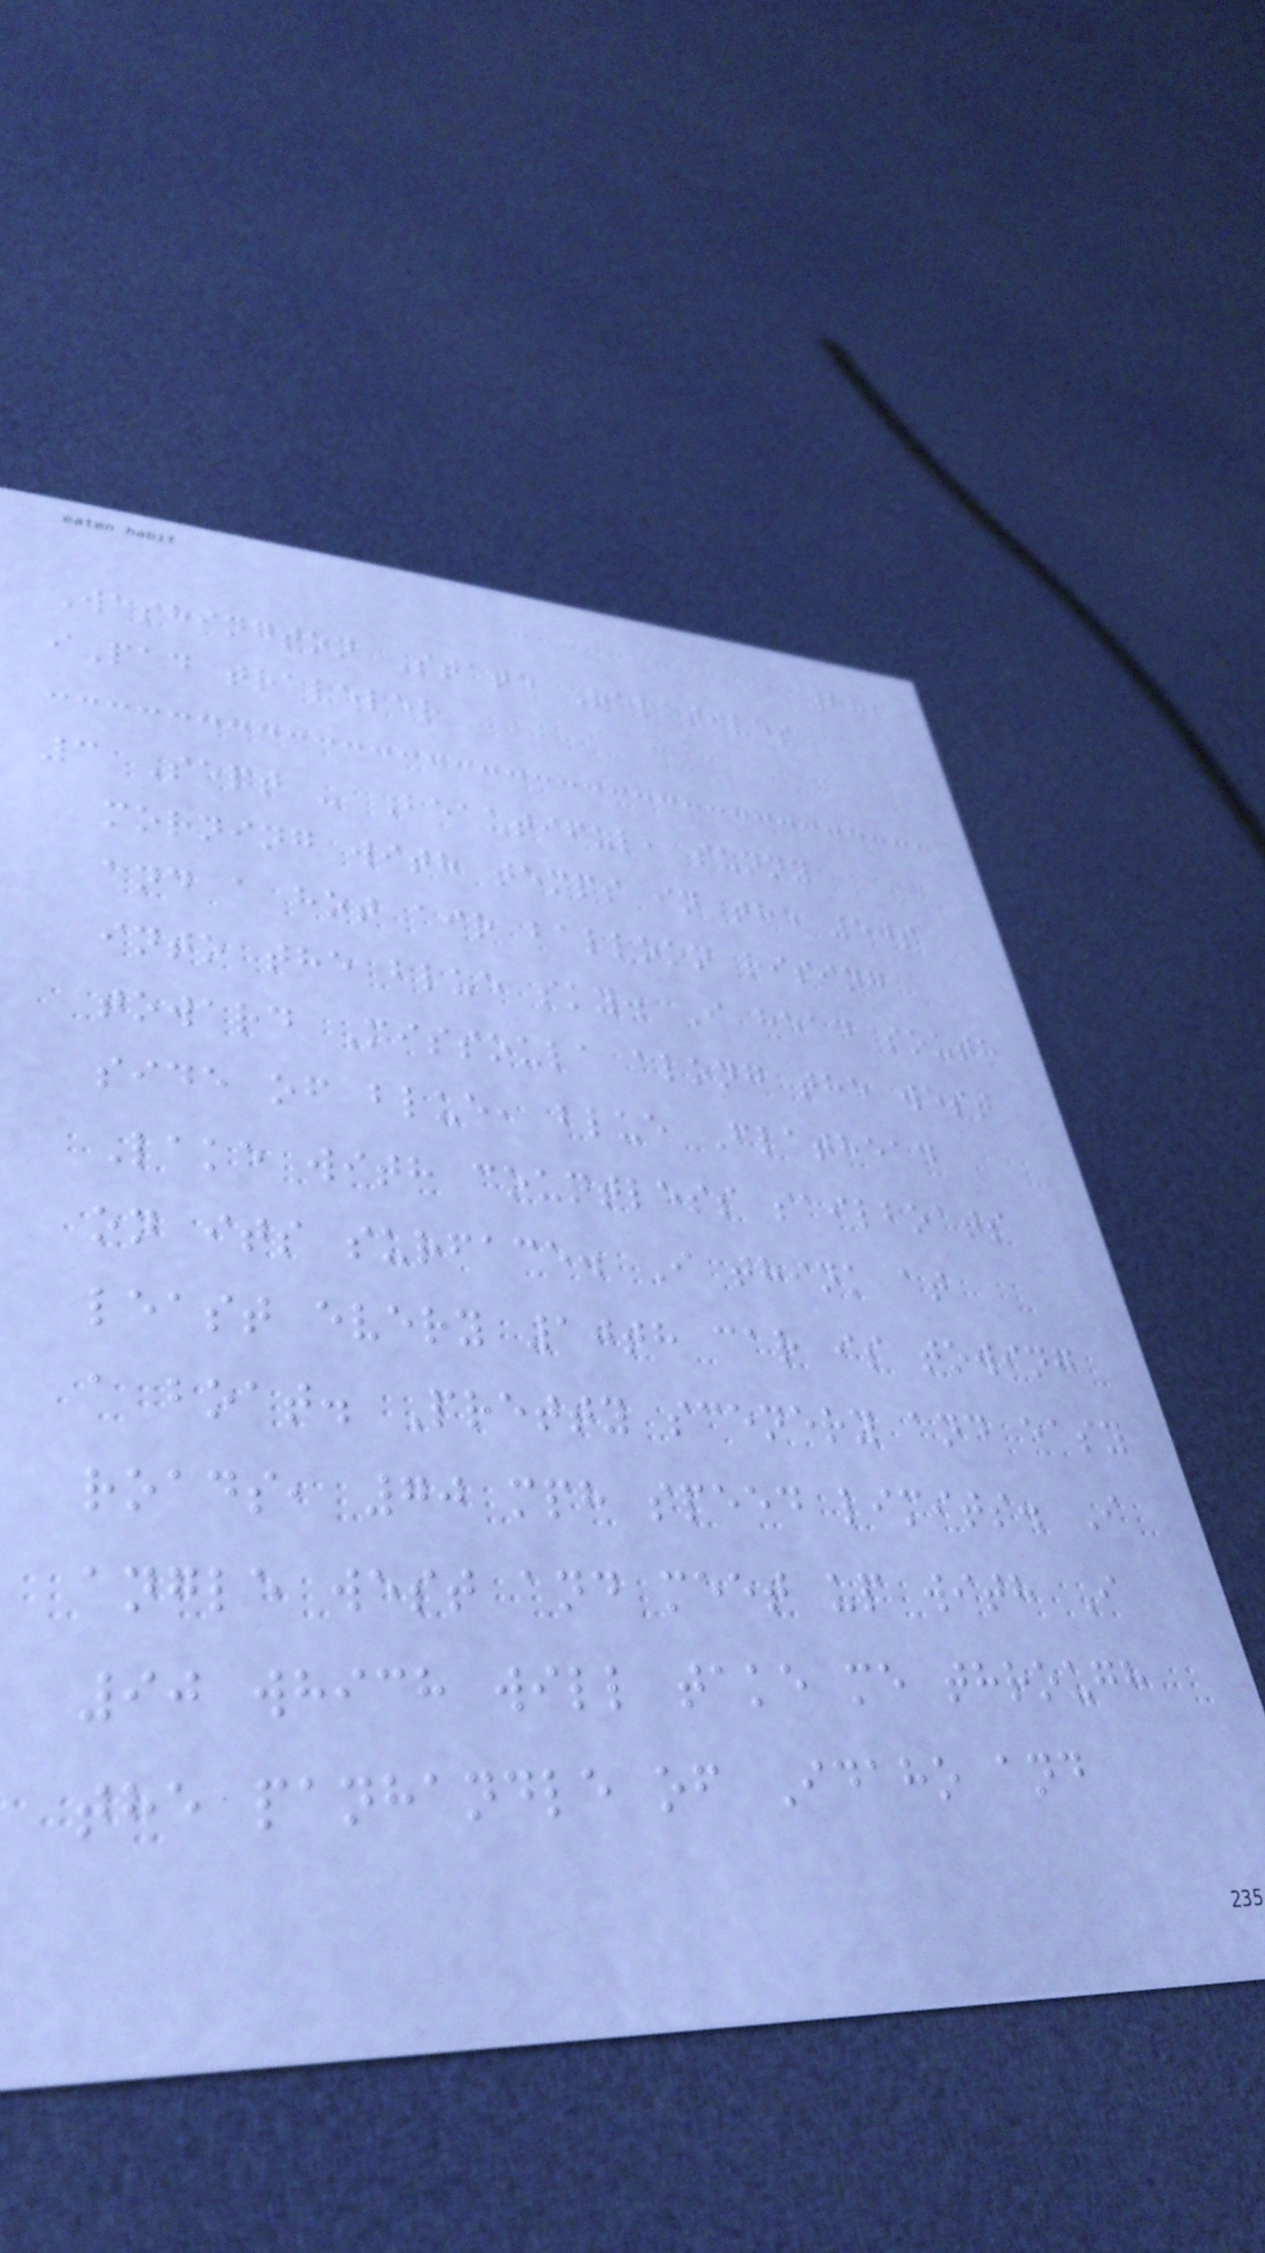282
Washington State Relatives
iPad traveler
3 Sept - Beautiful, sunny
morning with temps in the 50s
and a hot air balloon rising
into the blue sky. I head south
toward Missoula along the west
side of blue, blue Flathead
Lake with countless sailboats
on its surface. I think at
least every 10th car is towing
a boat. Pretty scenery and easy
roads, 70 mph speed limits. I
angle west and meet up with I
90 which will take me through
the panhandle of Idaho and
